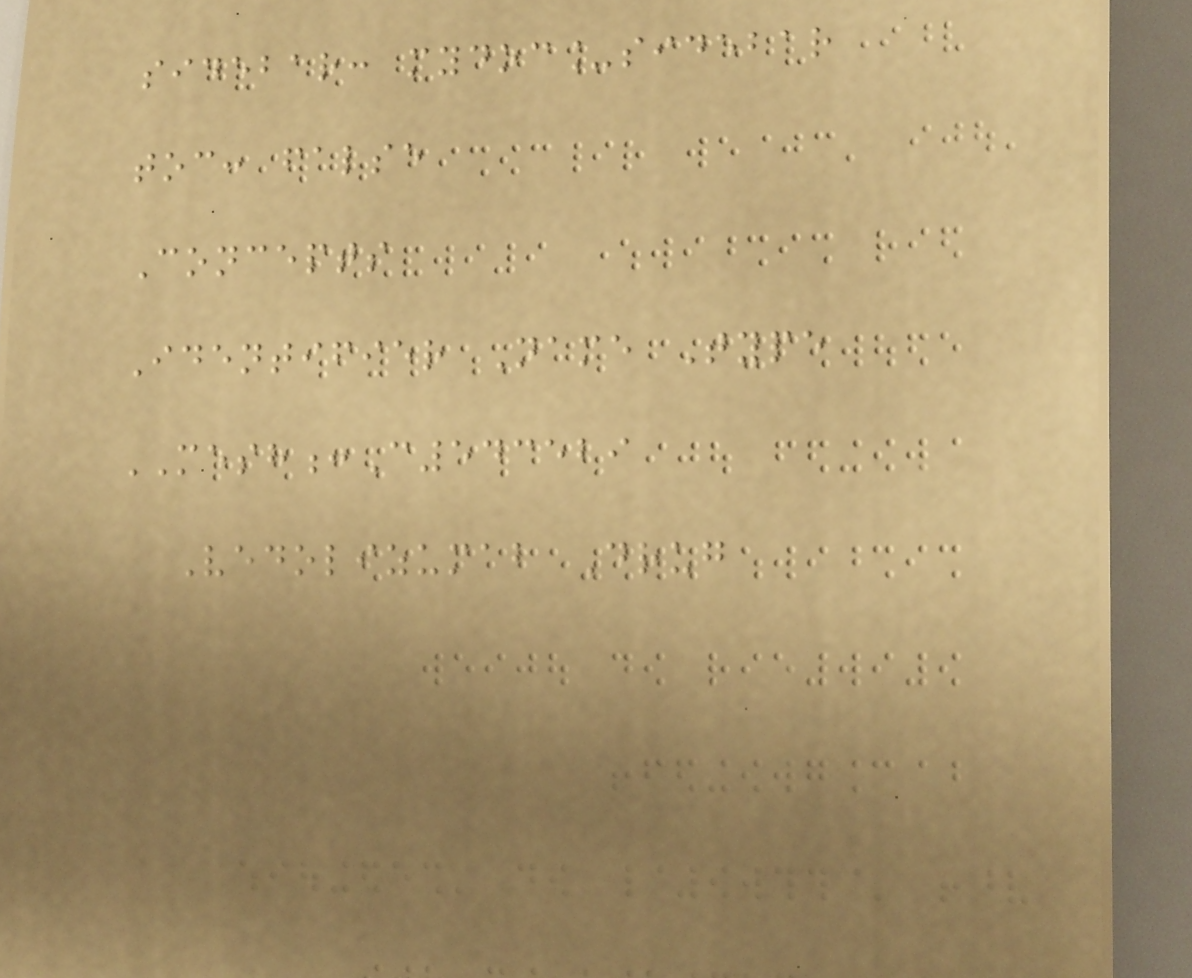sidebar: mydoc_sidebar
toc: false
Concepts
Identifier Name Type
MESH:C543529
Vedolizumab Drug
